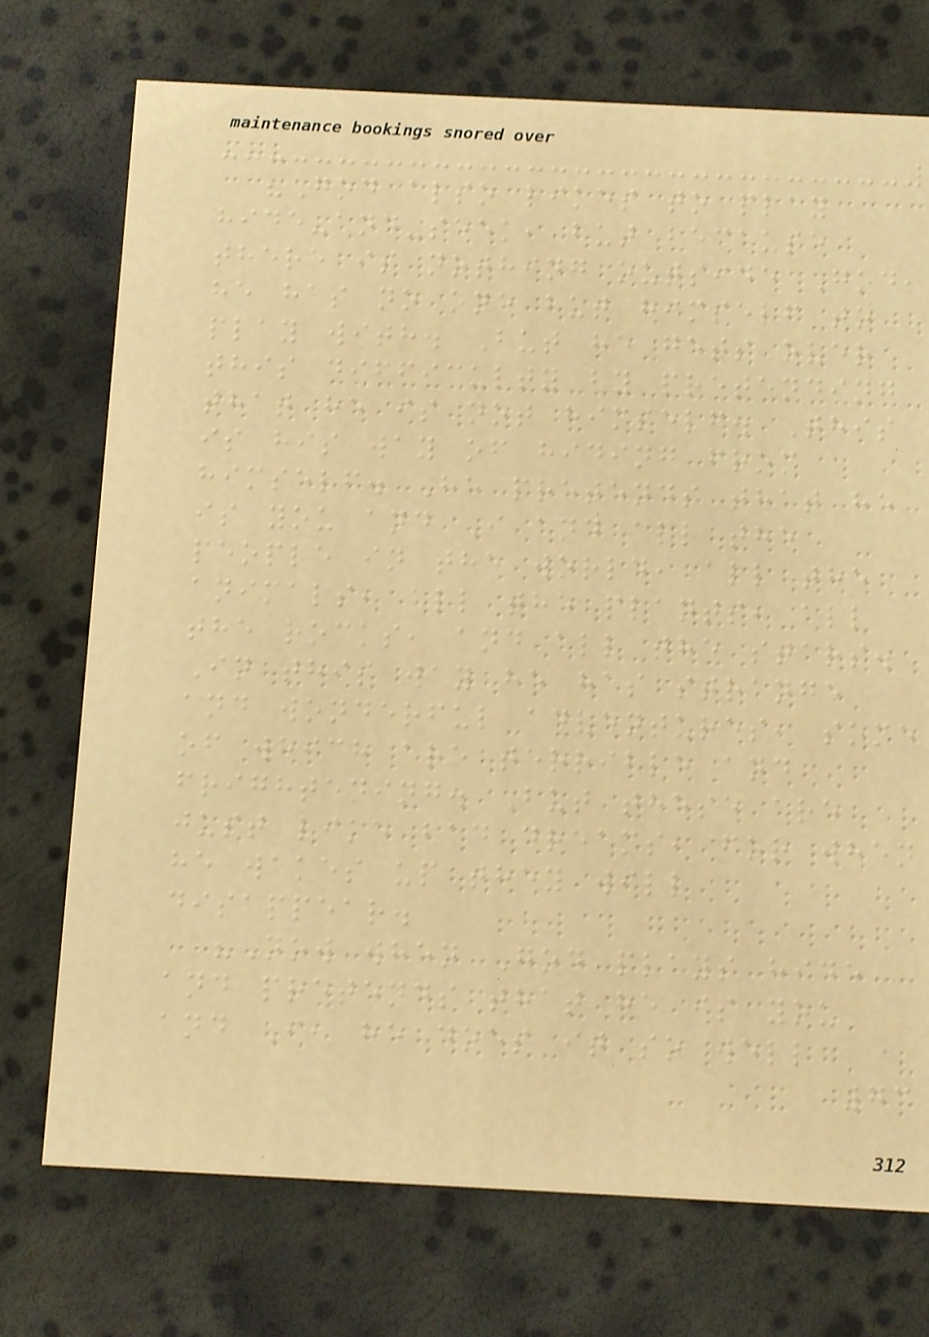"God also likes to play
hide-and-seek, but because
there is nothing outside God,
he has no one but himself to
play with. But he gets over
this difficulty by pretending
that he is not himself. This
is his way of hiding from
himself. He pretends that he
is you and I and all the
people in the world, all the
animals, all the plants, all
the rocks, and all the stars.
In this way he has strange
and wonderful adventures, some
of which are terrible and
frightening. But these are
just like bad dreams, for when
he wakes up they will
disappear.
"Now when God plays hide
and pretends that he is you
and I, he does it so well
73
